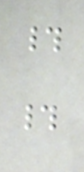#
#
